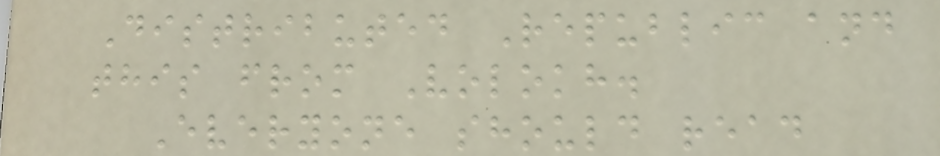Distributed Republic and
this from Volokh.
Everyone should read
